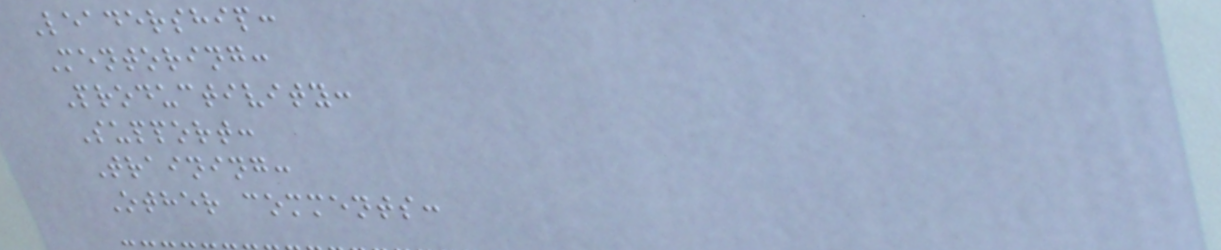Leadership:
Mentoring:
Productivity:
Support:
Training:
Other comments:
